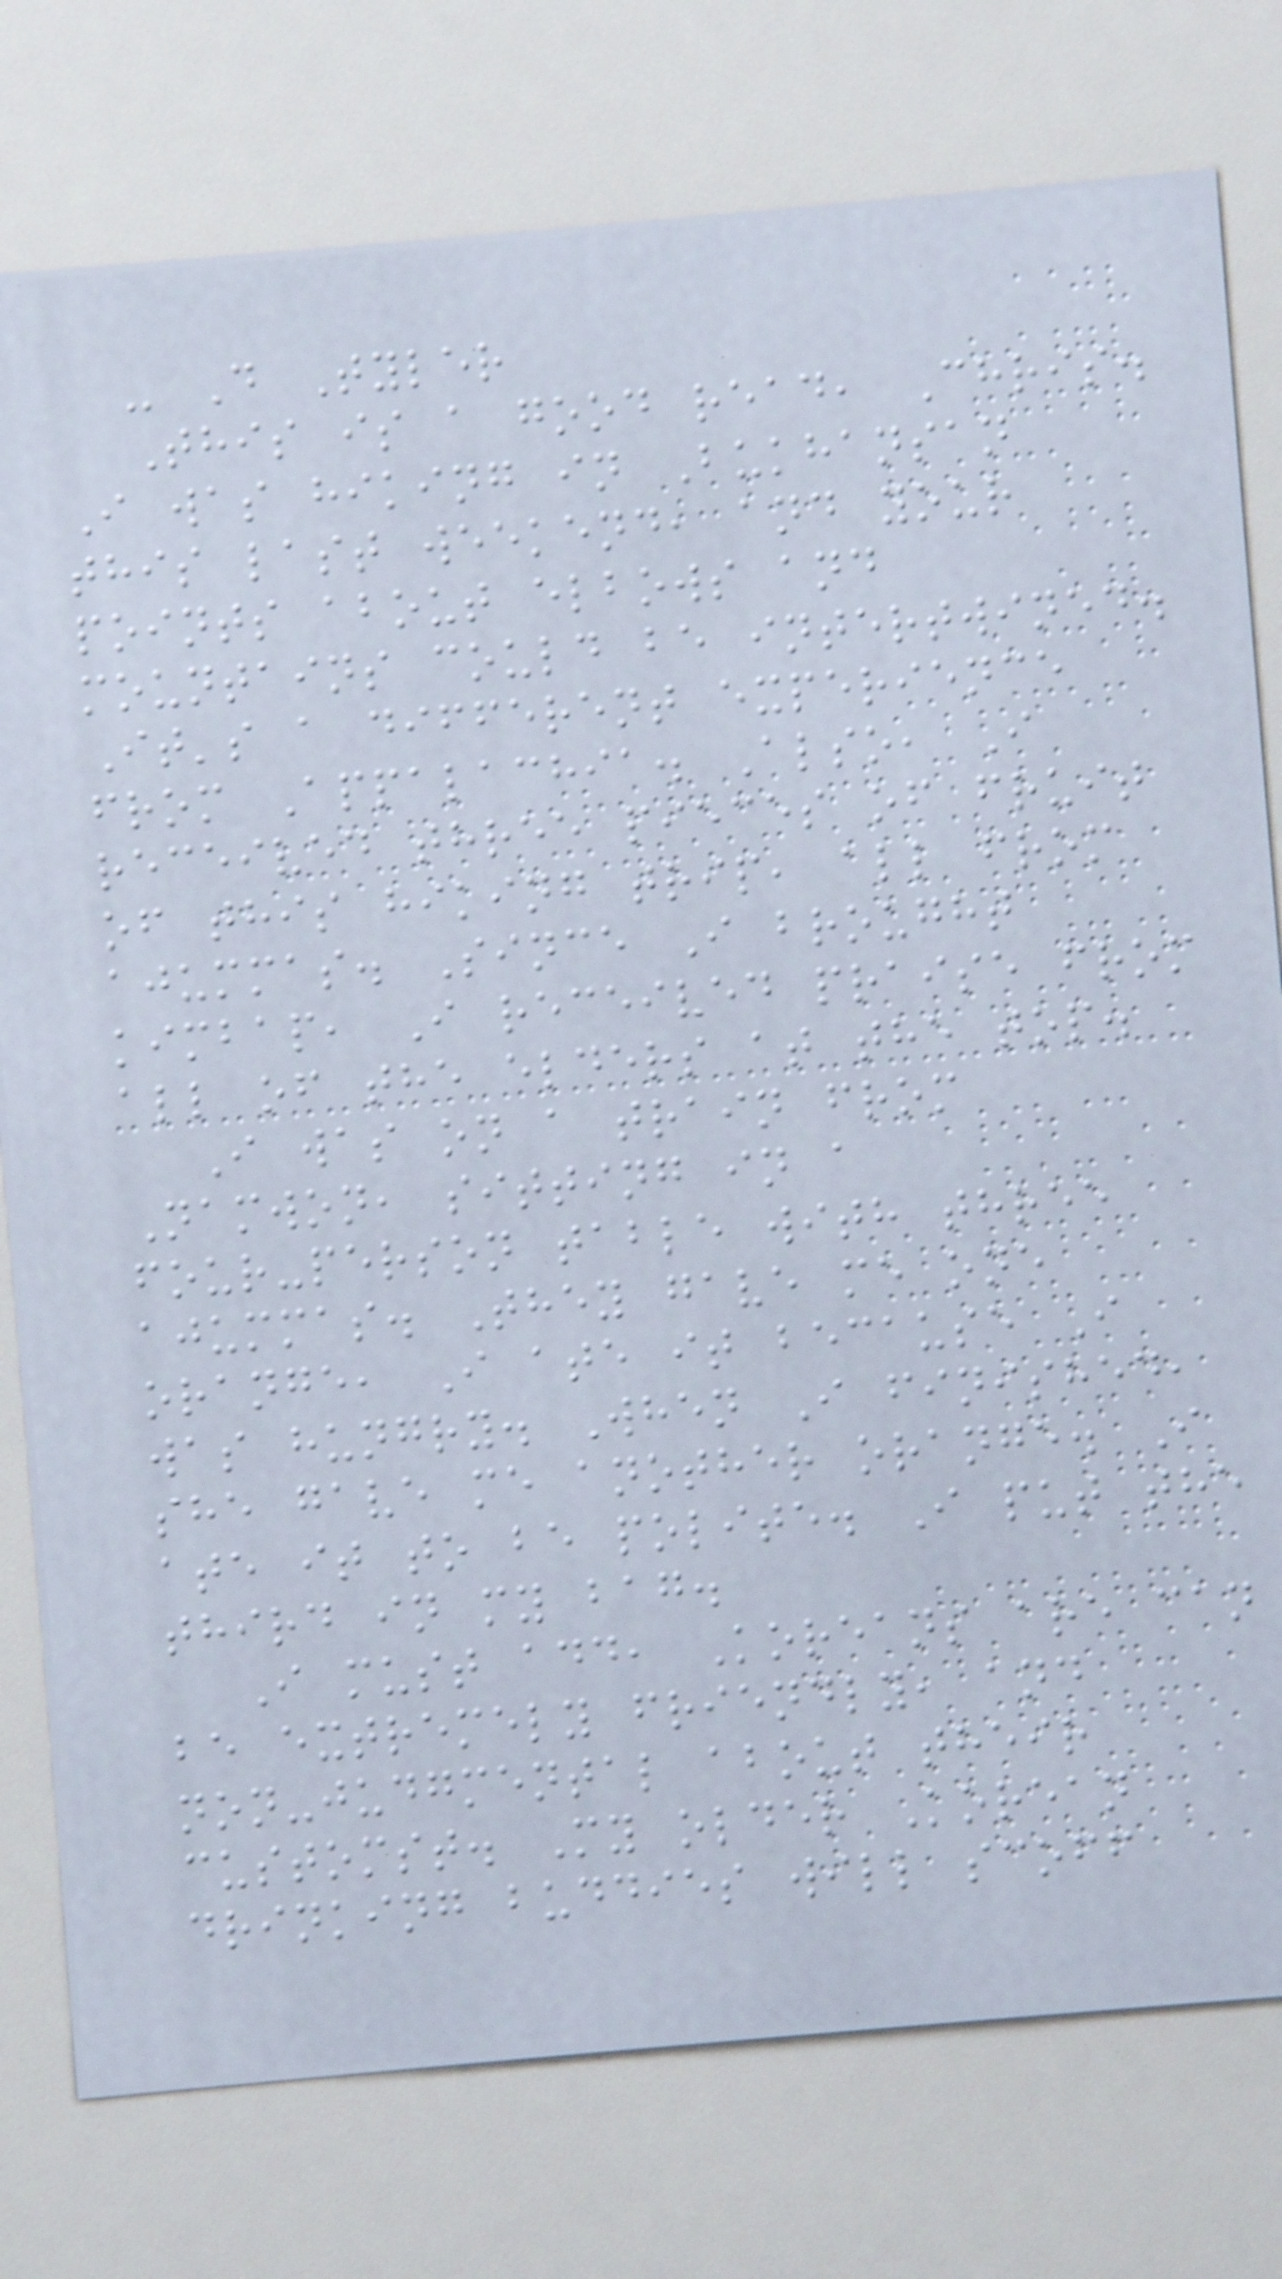- D Tyler
This is a good read, Chris.
I was hiking in Bukhansan
this last weekend, and your
points about elbows and
mountains could be intertwined.
It's a different experience
from Appalachia. Also, I
received three pieces of fruit
of this hiking trip, all from
ajummas. Since I brought
kimbap, I received praise from
all of the elders at the top.
I was on a train from
Namwon, sitting in a
four-person table with three
ajummas. They gave me one
orange, I ate it because I
was hungry. When I finished,
she gave me another orange. I
ate it to be polite. I put the
third in my bag.
I must add, Koreans are can
be extremely friendly, and
non-judgmental about their
customst. My older Korean
drinking buddies will scoff
